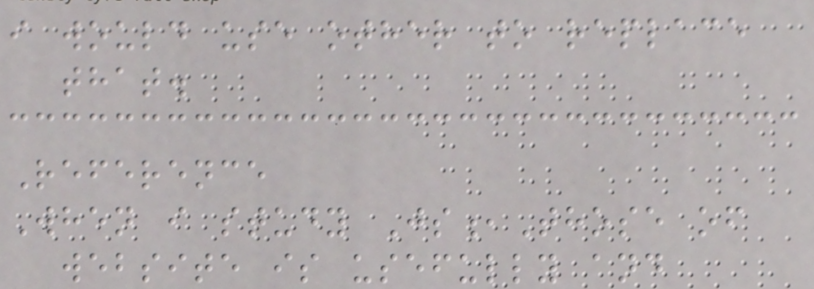i would use other to replace
that.
Reference
When i study Js,Those of
website is usefully and
